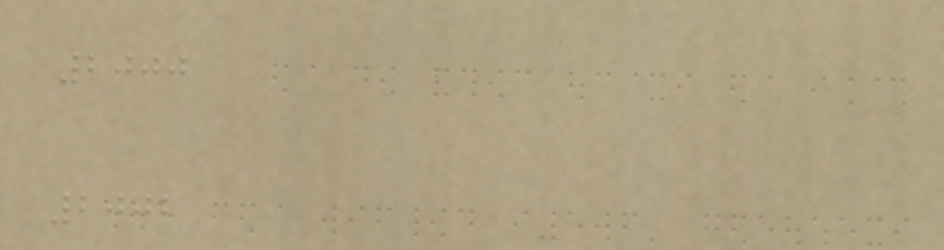2000
2002
